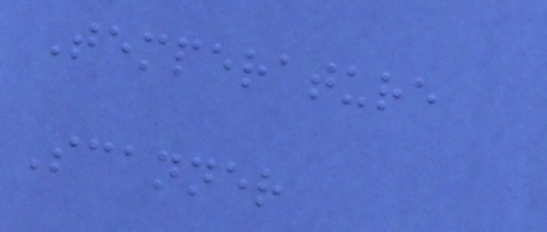Temperature
Scanner
